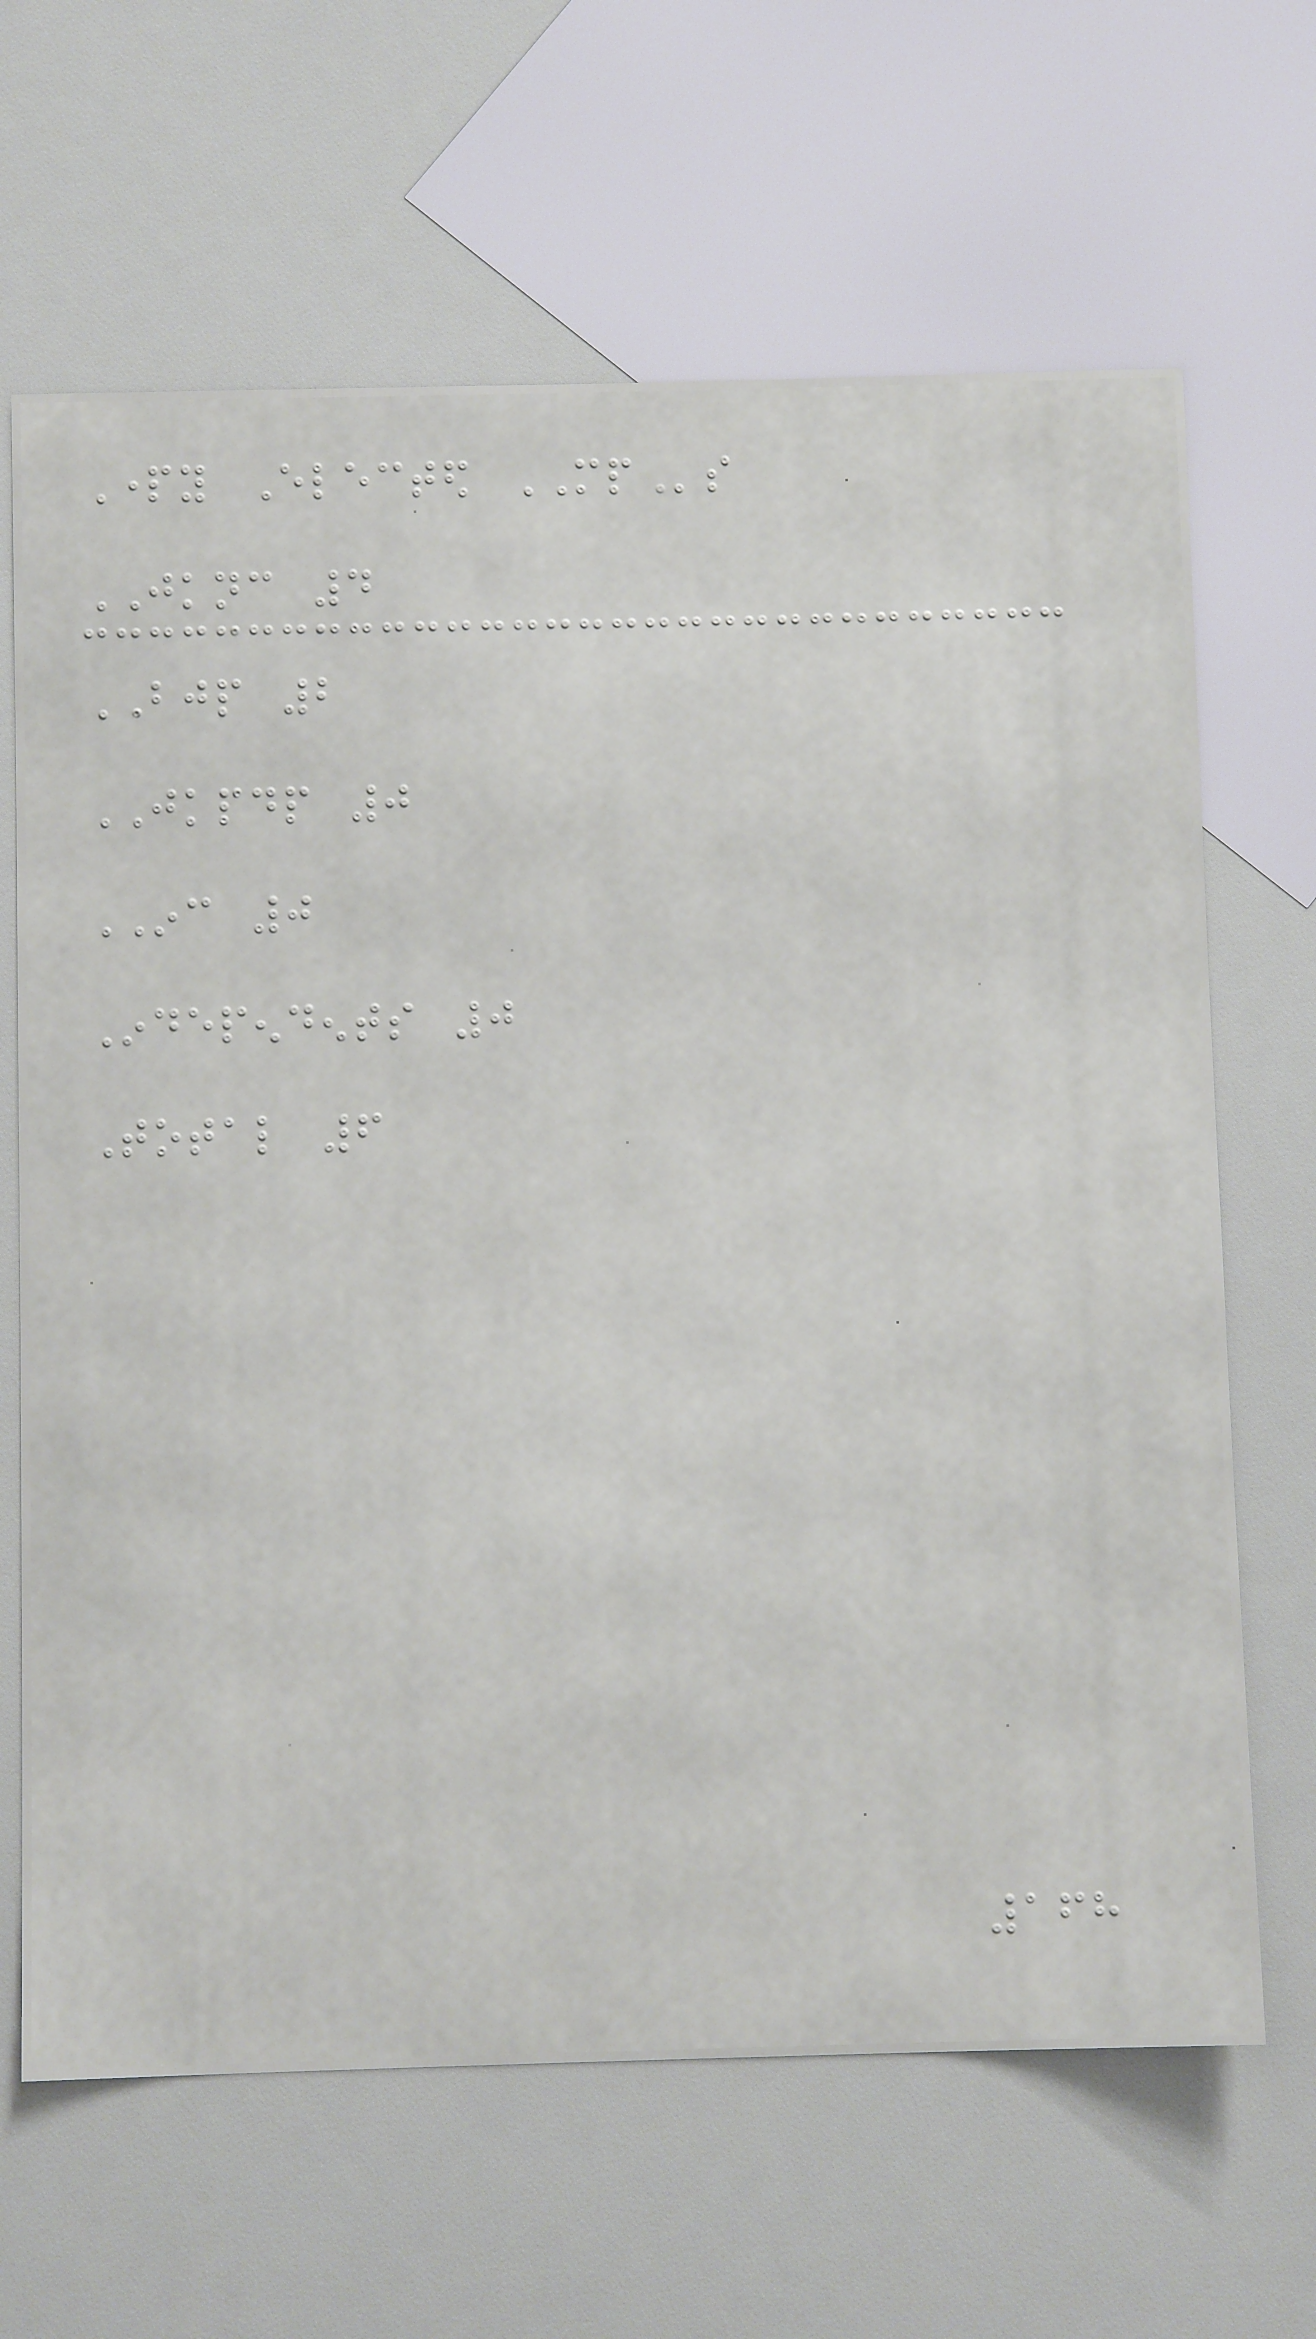Party Elected MPs
JKNC 4
BJP 2
JKPDP 0
INC 0
Independents 0
Total 6
168
